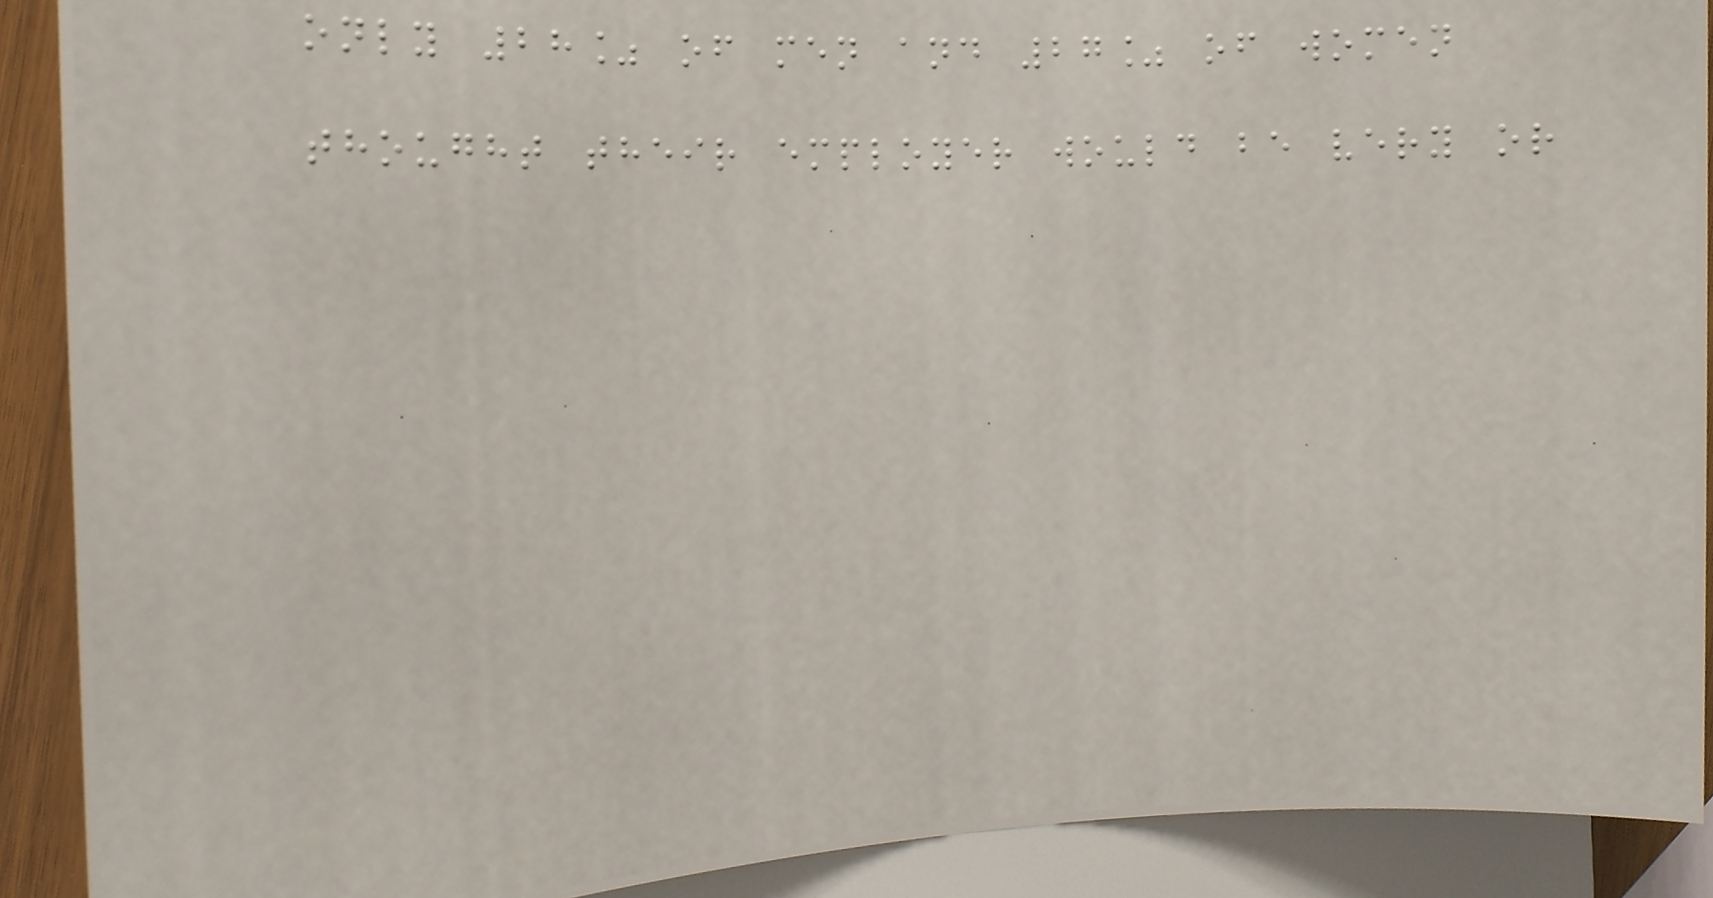only 28% of men and 27% of women
thought their employer would be very or
